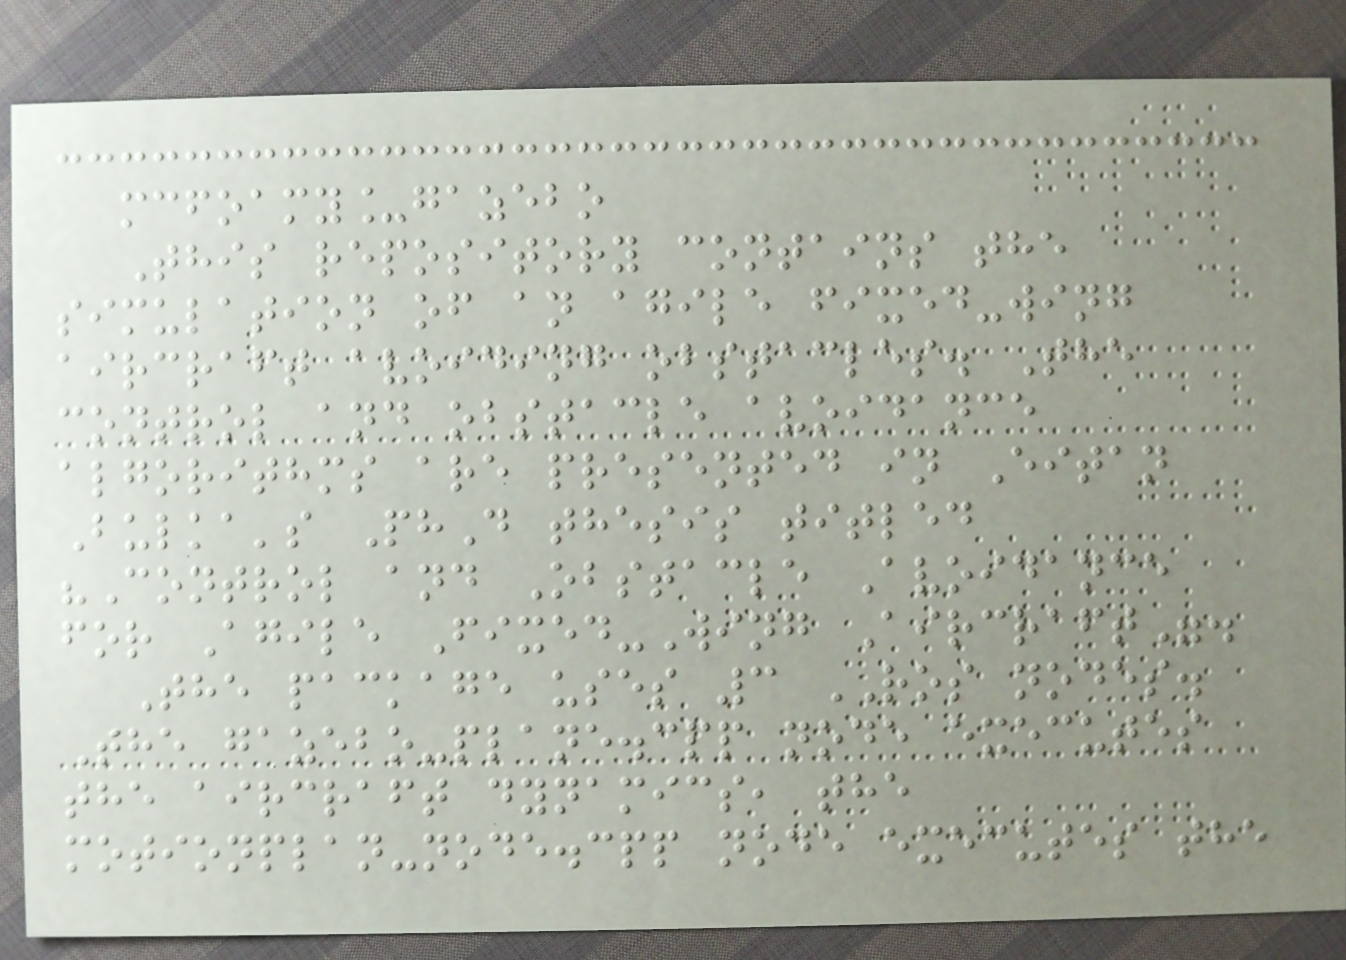mcfoamy_gazebo
This repository contains the
simulation of an agile fixed-wing
aircraft avoiding obstacles. The
control and obstacle avoidance
algorithms are presented in Eitan
Bulka's PhD thesis titled
"Control and Obstacle Avoidance
for Agile Fixed-Wing Aircraft".
The package uses 3 ROS nodes.
The gazebo-plane.cpp node executes
the aircraft dynamics, the
motionplan-node.cpp node executes the
